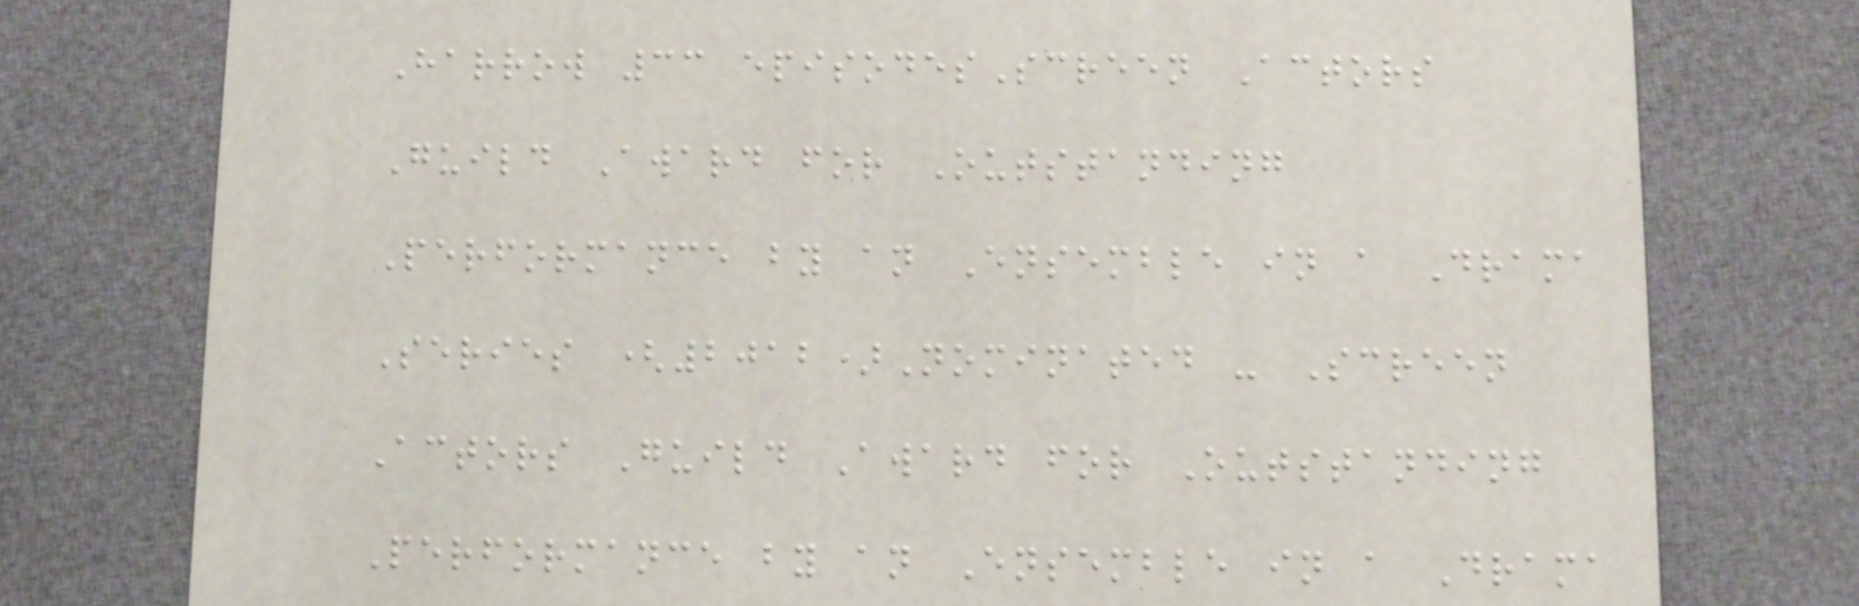Harrow 33 episodesScreen Actors
Guild Award for Outstanding
Performance by an Ensemble in a Drama
Series (2012)Nominated - Screen
Actors Guild Award for Outstanding
Performance by an Ensemble in a Drama
